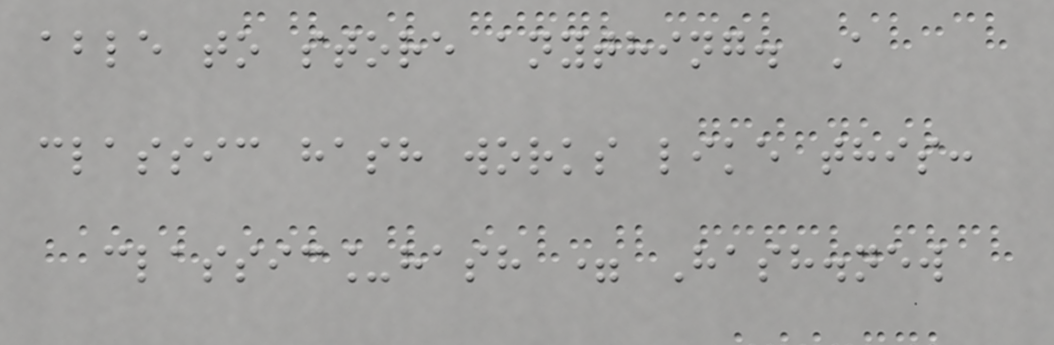able to store anything. A
classic hash works like this:
classic_hash = Hash.new
